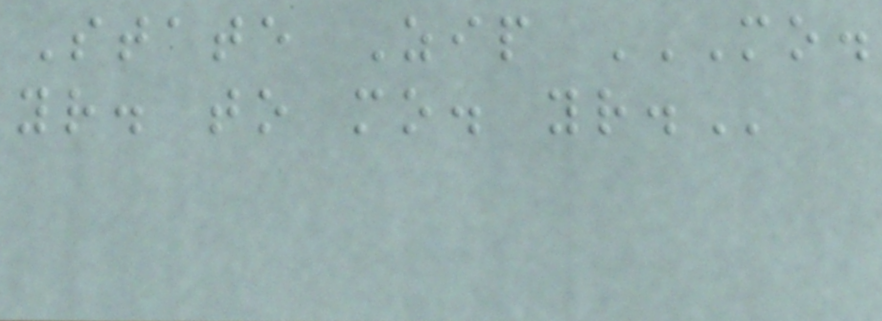State Zip MO.
YR. TO MO. YR.
